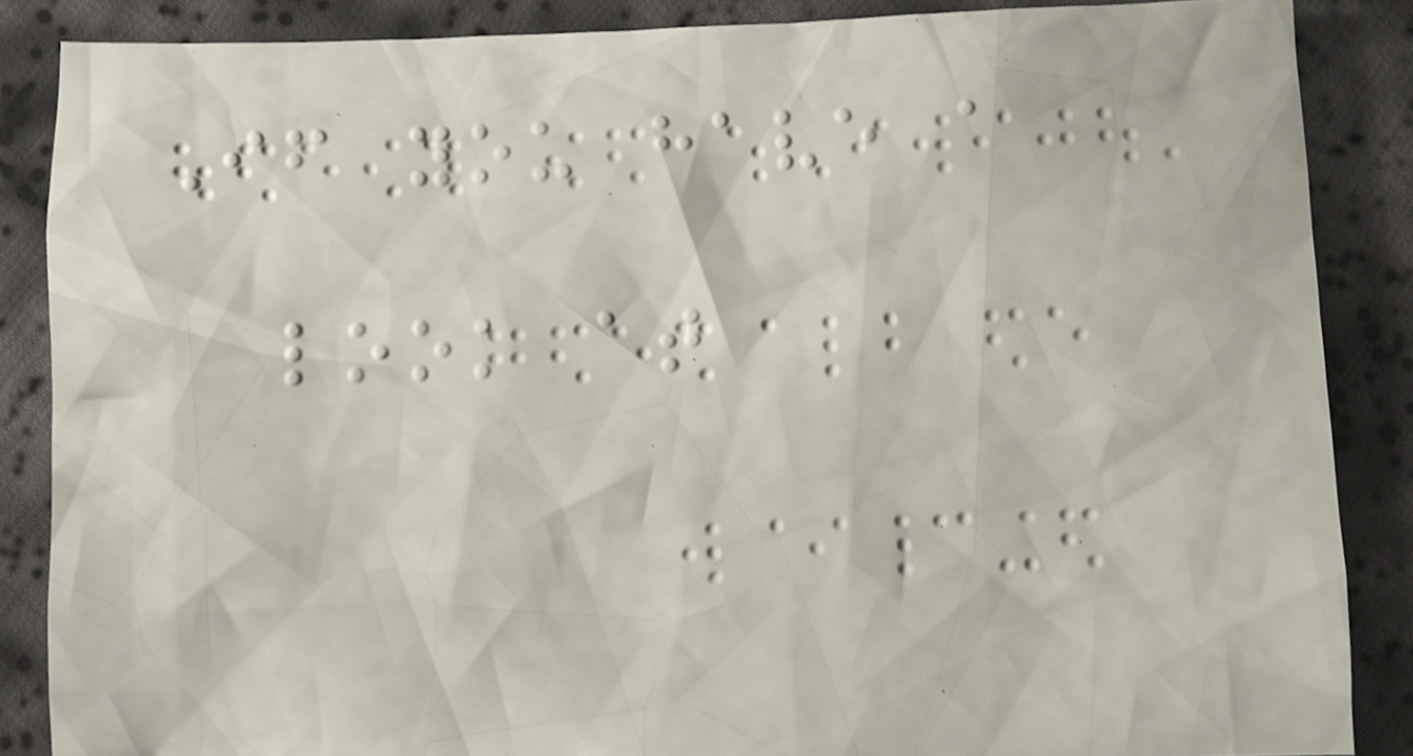If you have a
look at
